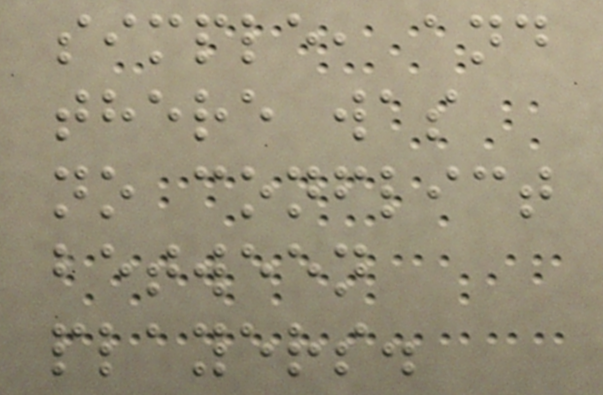simple, and
there was
no conflict
between
players.
